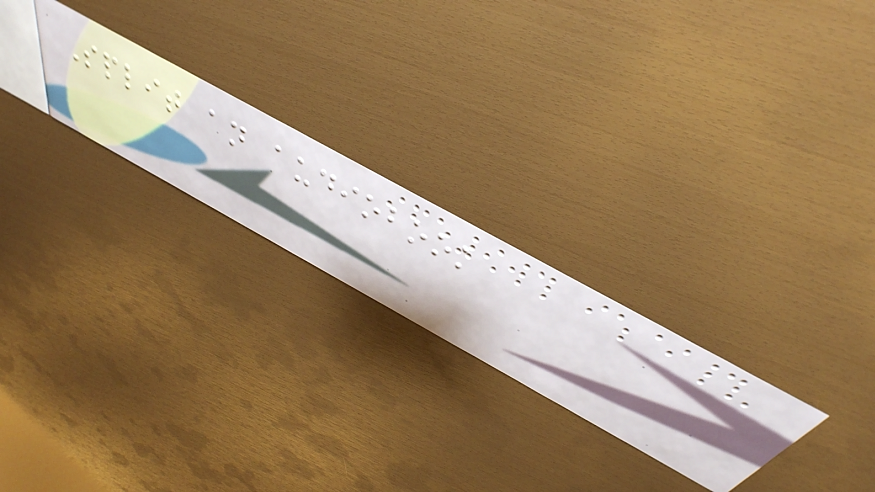Split an audiobook
